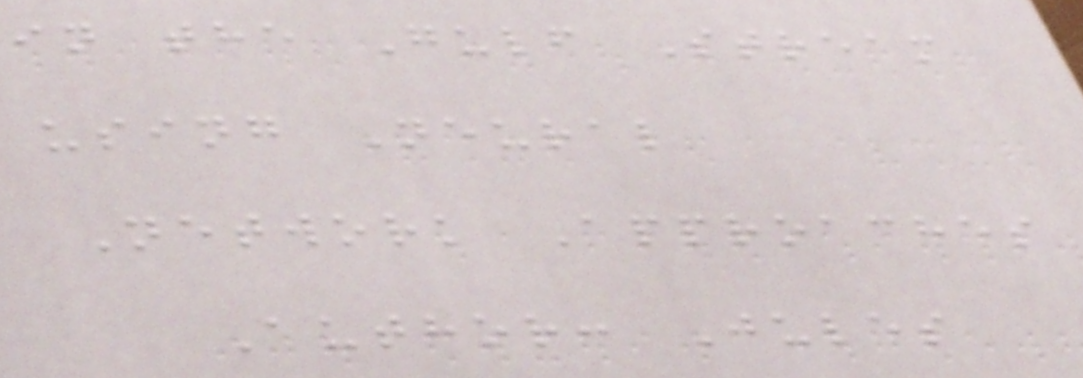in the Gulf Stream
using Neural
Network Approaches
Author: Jules
